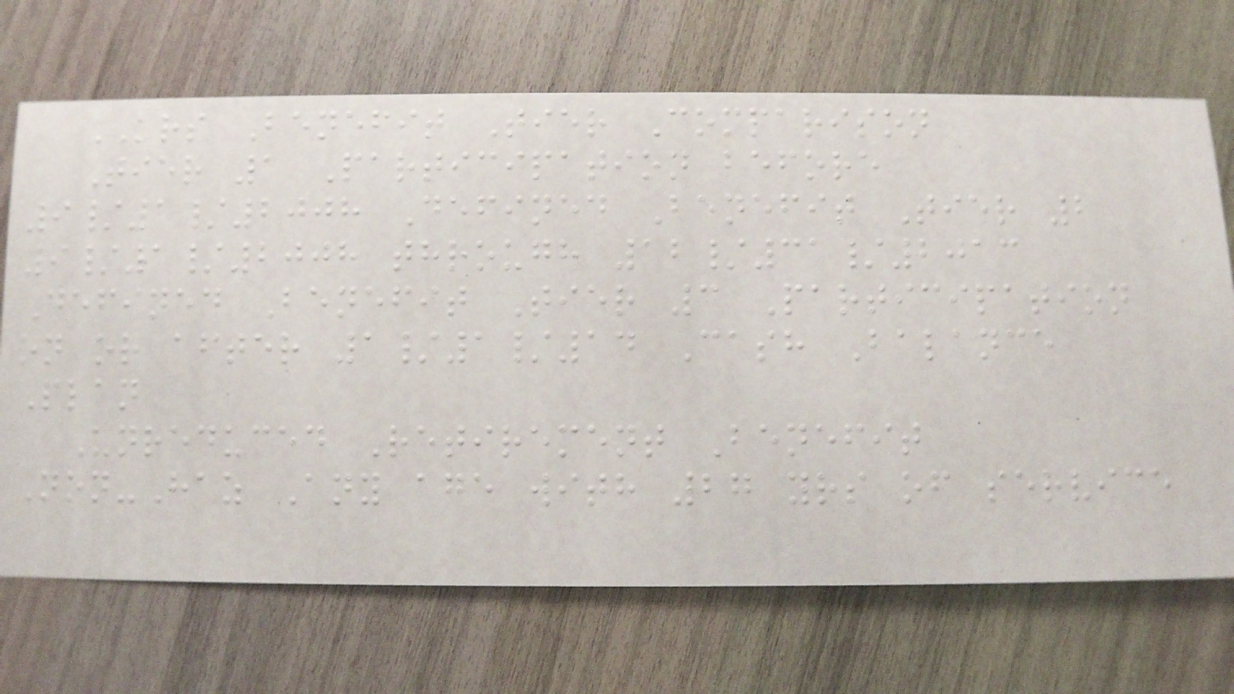KRS Benefit Tier Comparison
Tier 1 Participation before
9/1/2008 Defined Benefit Tier 2
9/1/2008 through 12/31/2013
Defined Benefit Tier 3 Participation
on or after 1/1/14 Cash Balance
Plan
Unreduced Retirement Benefit
Non-Haz Any age with 27 yrs of service
